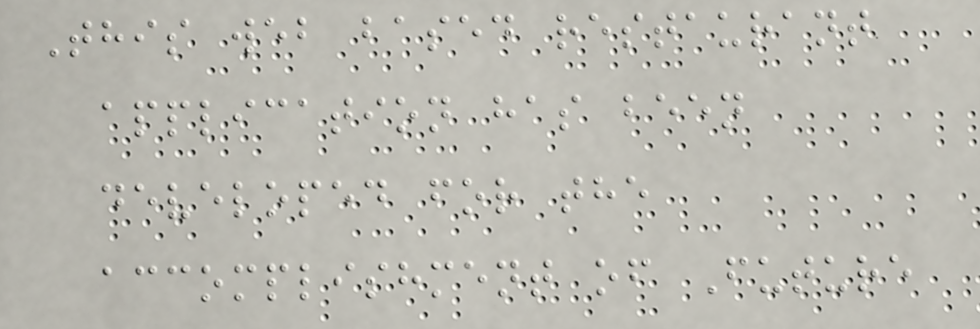This web based restaurant
application has been
developed for the
accomplishment of Future
